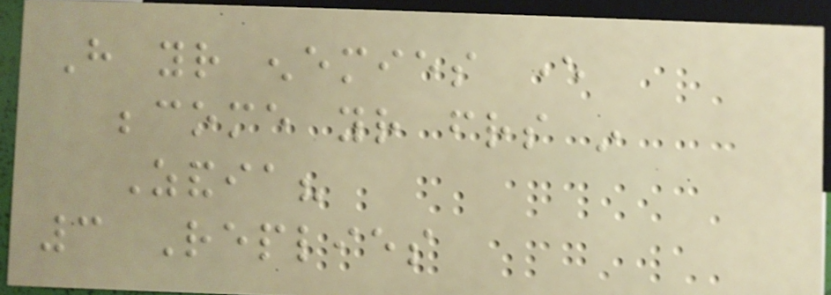Have your enemies ever
become your friends in
Zandia?
3 Replies
